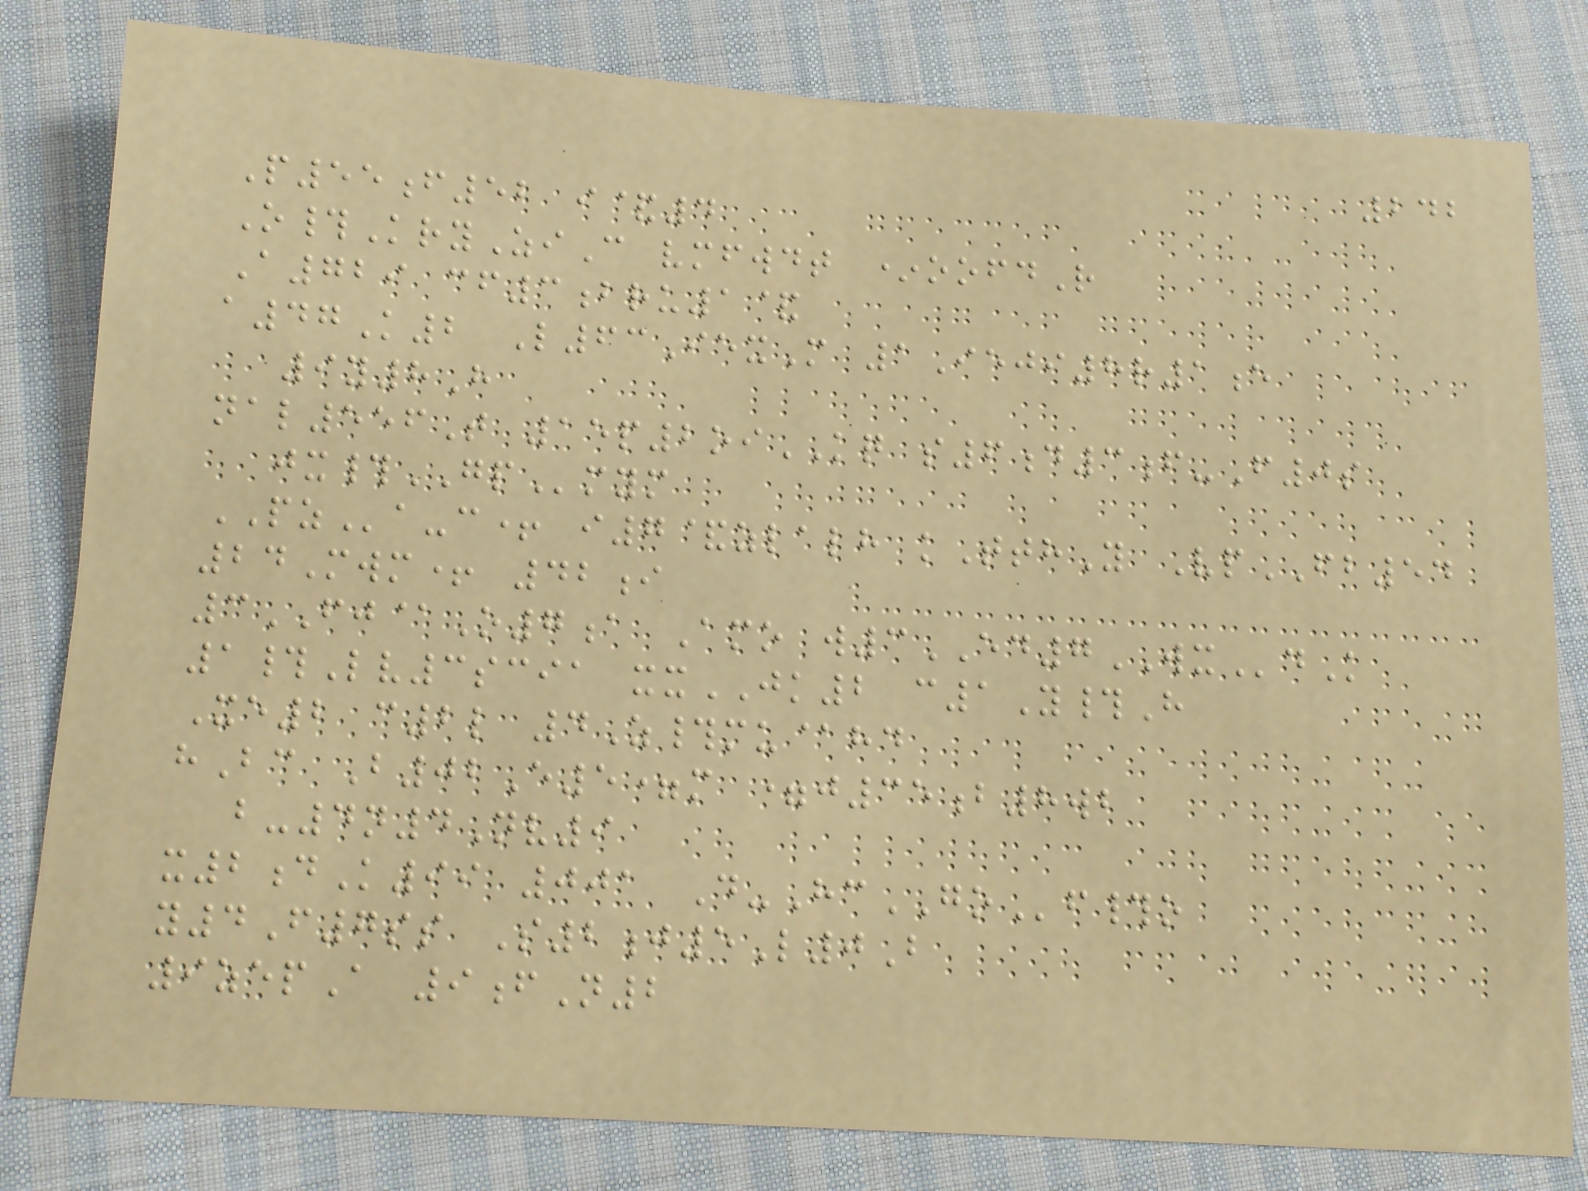242
P55f52 i&4
O#KryZiC vmfwdt *oofdR
A729 cf3bru1&
a47K2 L63IexM 1Ieji8r1e
9y8H
nal556T 15p2oiKQ s6d3f-F0s
jx#GPmym
PZa-c+ i7&zlalh kTthY VpFB54
24Mwm+ 42i
3FJ@O7a Amo w3ED7WXdK
1#Lv3scia xxJK2 c1Y#H
Xe2 c2l 4Z#mu@hd
hBc B02E5=m =j35b8wb
b-4n4Nv9
x2dK99 001 D-HcGOf#o
y4F7ss S2j5L0B
9zepA 9fN2
